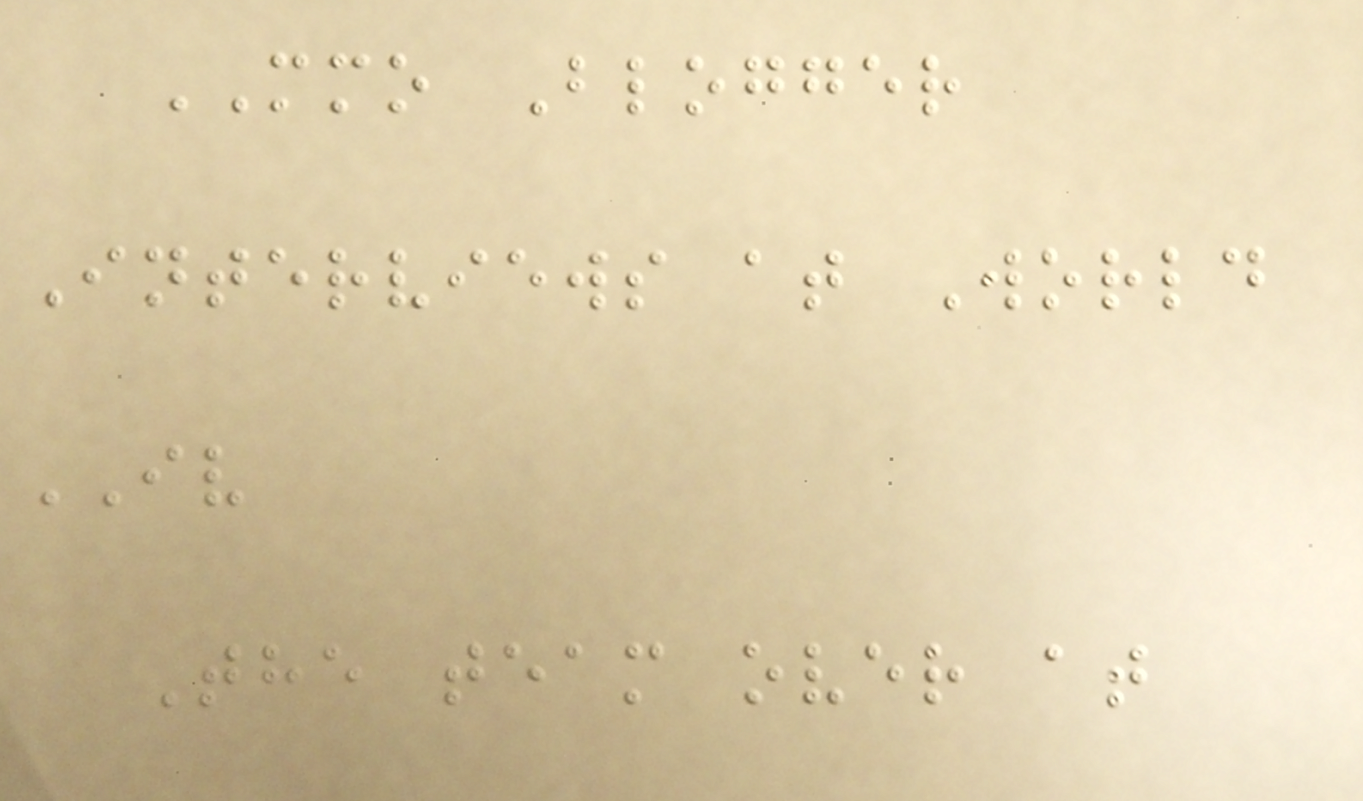MMO Blogger
Interviews at World
IV
The team over at
